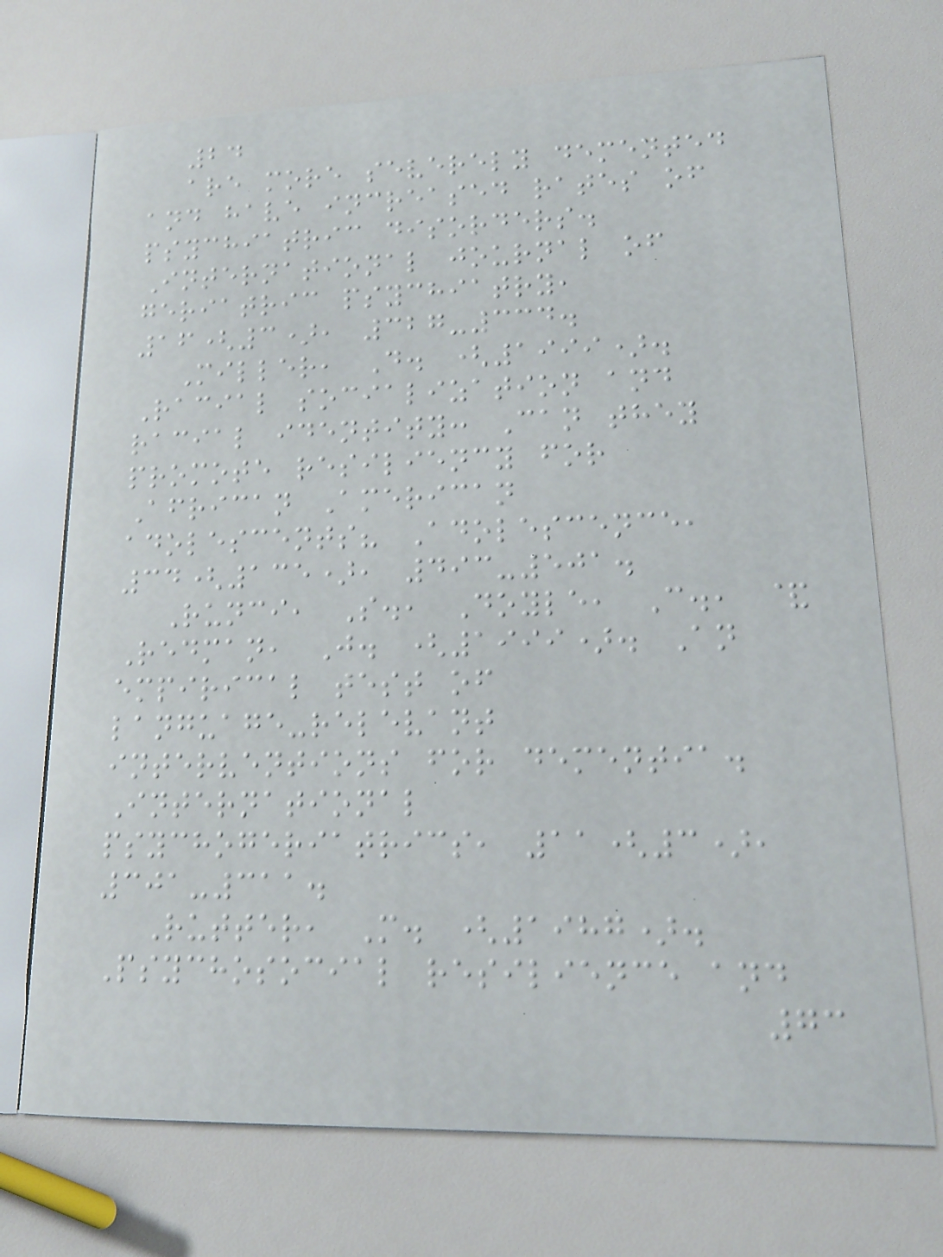24
are more severely demented
and have increased rates of
psychiatric disorders.
International journal of
geriatric psychiatry,
16(3), 327-334.
Miller, D. (1999).
Racial socialization and
racial identity: Can they
promote resiliency for
African American
adolescents? Adolescence,
34(135), 493-501.
Runci, S., Doyle, C., &
Redman, J. (1999). An
empirical test of
language-relevant
interventions for dementia.
International
psychogeriatrics, 11(3),
301-311.
Rutter, M. (1987).
Psychosocial resilience and
73
